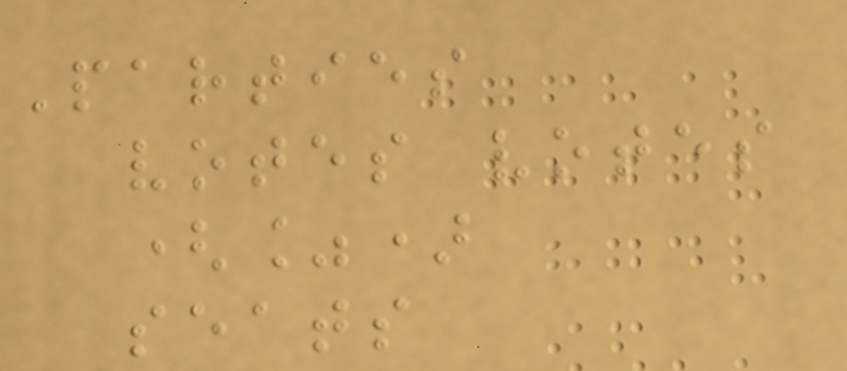Parties
votes votes
(%)
seats
